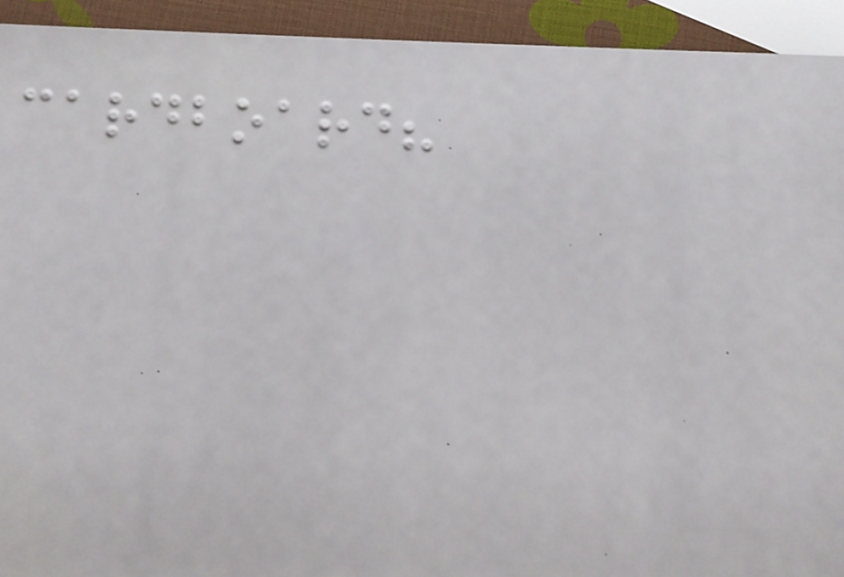cardboard?
